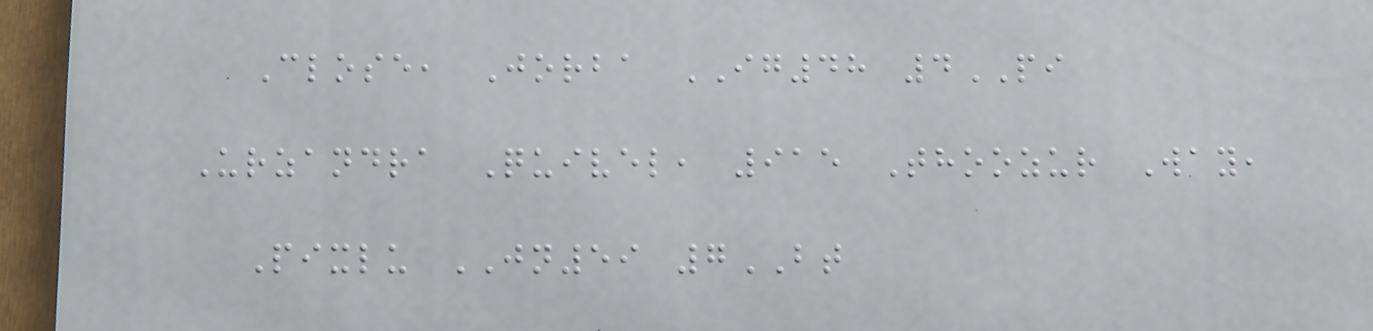Close, Jorba IG48 4PI
Urzandra Quivel, 915 Thoozur Way,
Pixlu JN59 7BT
